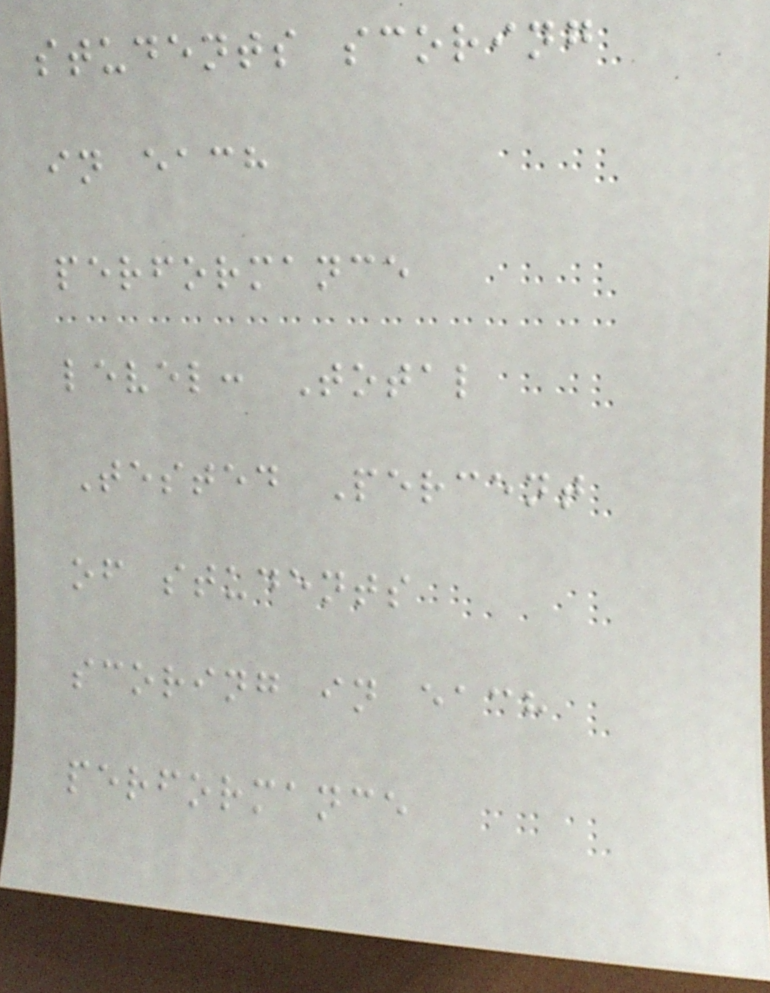students scoring
in each
performance
level: Total
Tested Percent
of students
scoring in each
performance
